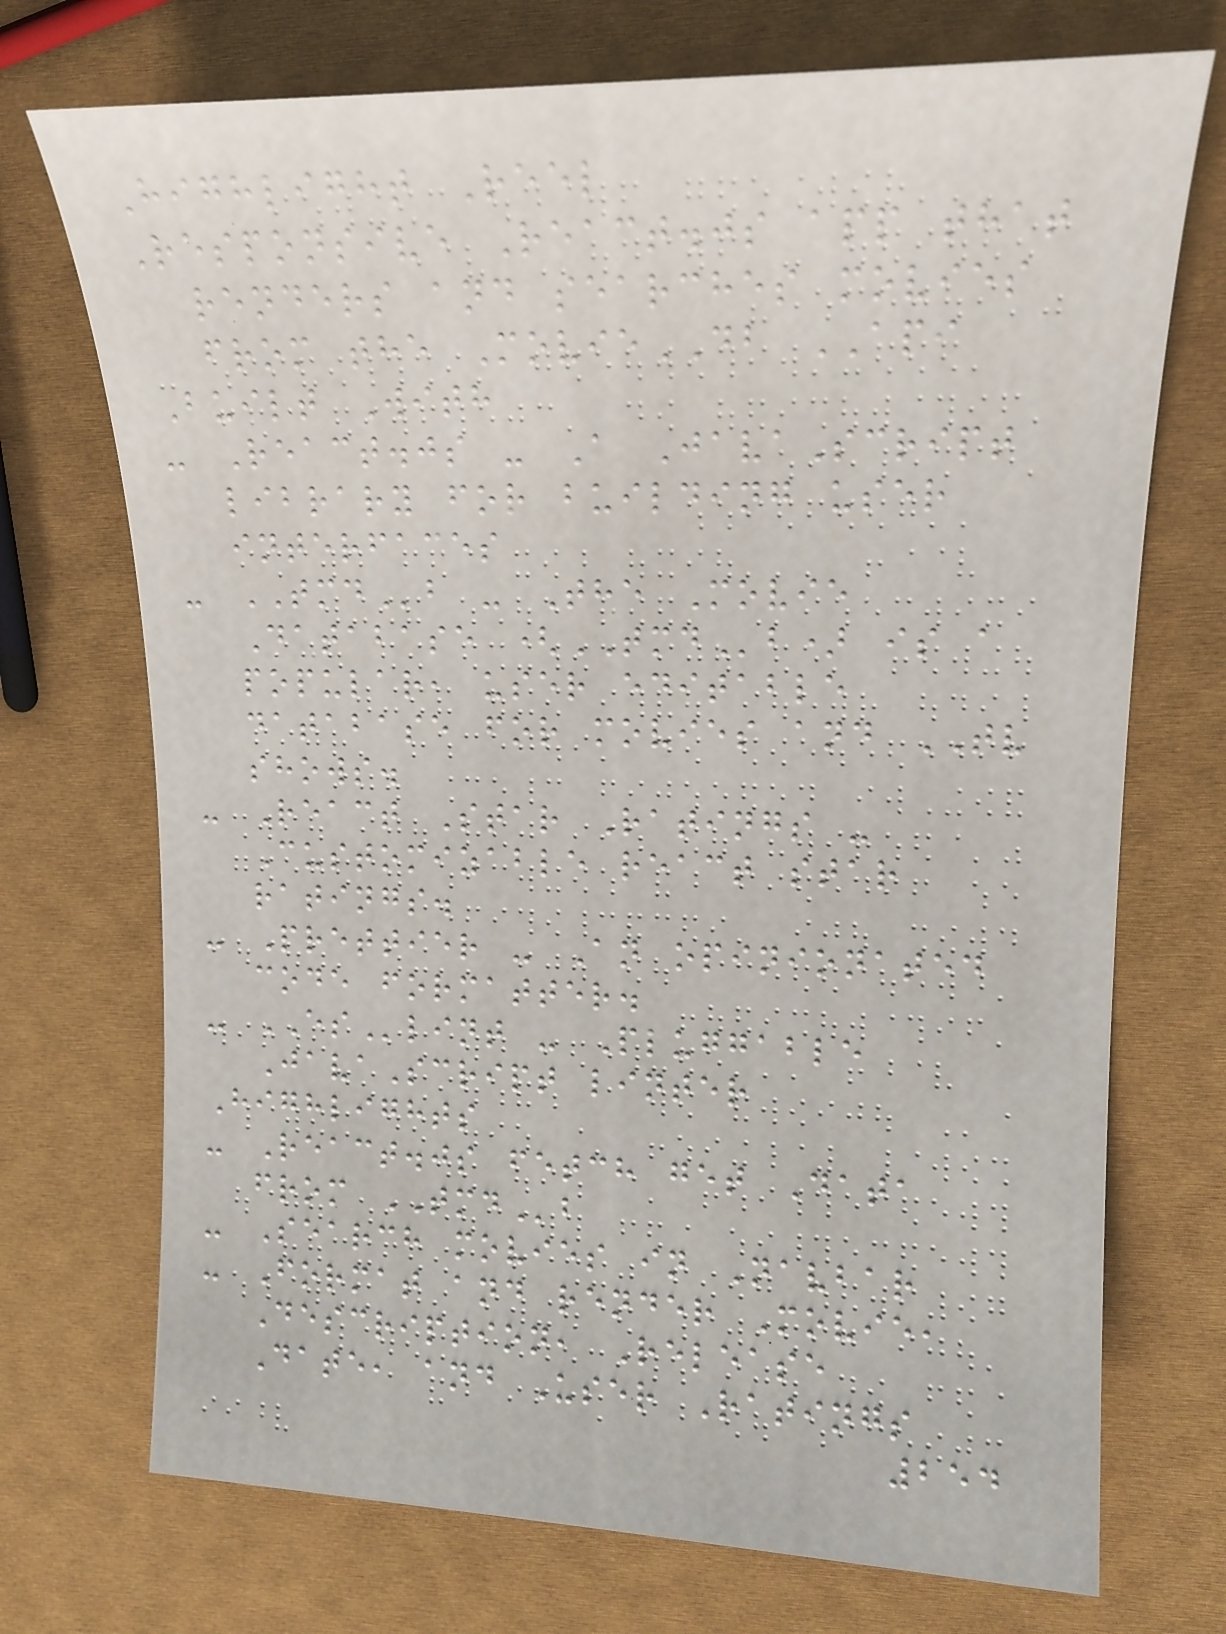Highlight Reel
Responsive React.js app that
renders and searches movies
from the MovieDB API
Built With
- React.js - A JavaScript
library for building user
interfaces
- TMDb - The Movie
Database (TMDb) is a
popular, user editable
database for movies and TV
shows.
- React Star Ratings -
Customizable react star
ratings.
- Prettier - An opinionated
code formatter.
- ESlint - Pluggable
JavaScript linter
Highlights
- React.js fetch get Data
from TMDb
- Search movies in Navbar
- Format and render Movie,
Description, Release
Date, and User Ratings
254
